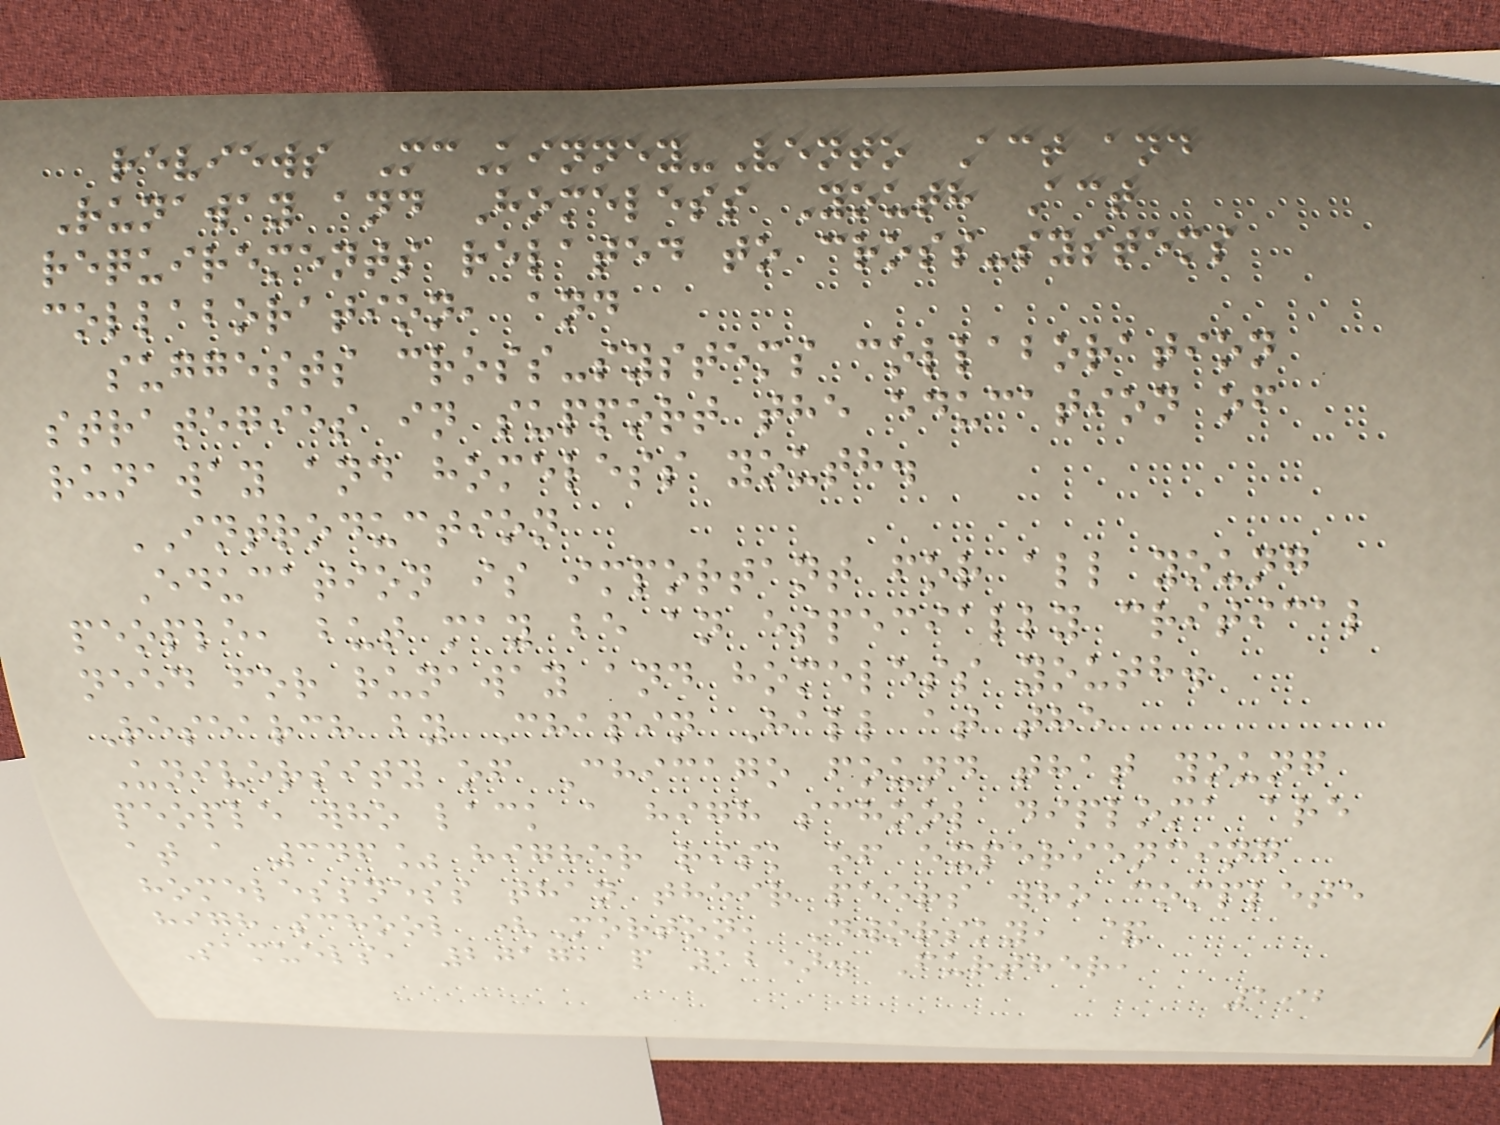reviews McKinney-Vento Act and
Runaway and Homeless Youth Act
requirements related to cross-systems
collaboration, and
suggests cross-systems collaboration
strategies in support the education of
runaway and homeless youth.
INTRODUCTION
Education is important for all young
people, but may be an especially critical
need for runaway and homeless youth.
Research by Chapin Hall at the
University of Chicago found that young
people who lack a high school diploma are
at a 346% higher risk of experiencing
homelessness than their peers who complete
high school (Morton, Dworsky, &
Samuels, 2017, p 12). Further,
192
